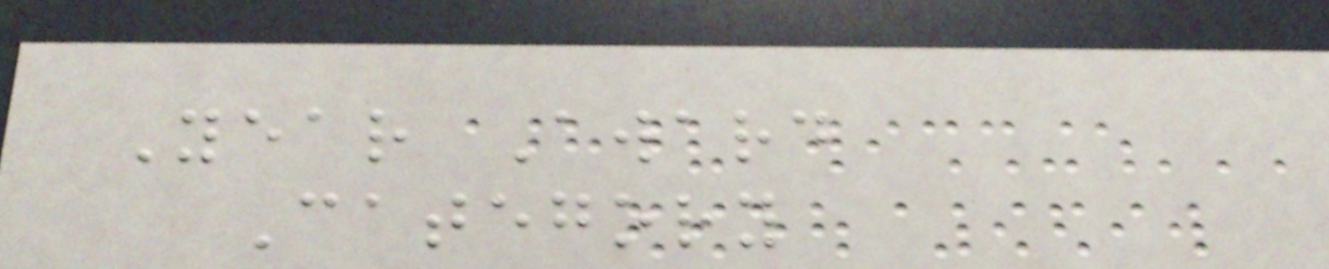Year Award
Category
